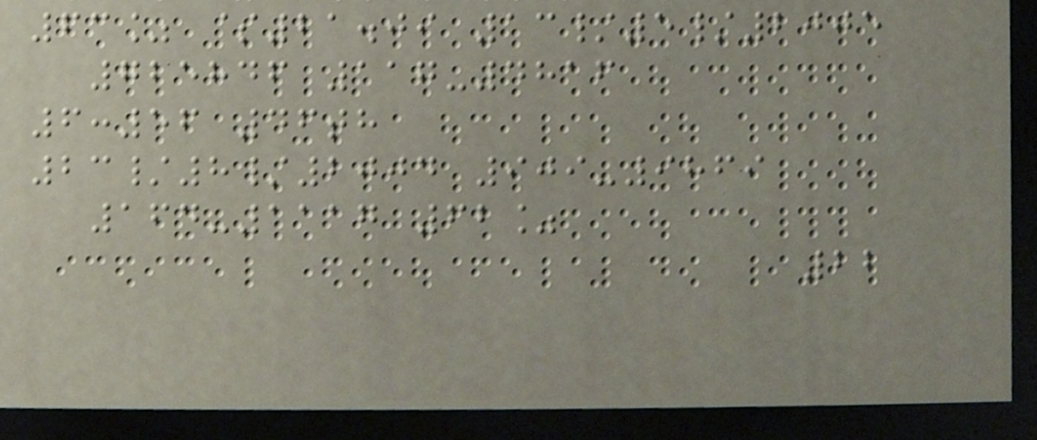63% $21.09 13/5/2005
725846 117-4816
6:56 46th
23/8/2004 909-9869
164-1117 62%
22
